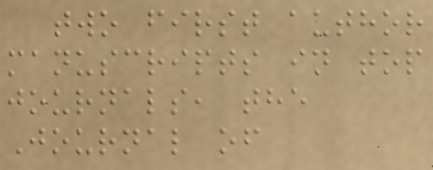two first author
manuscripts in top
journals, the
Journal of
